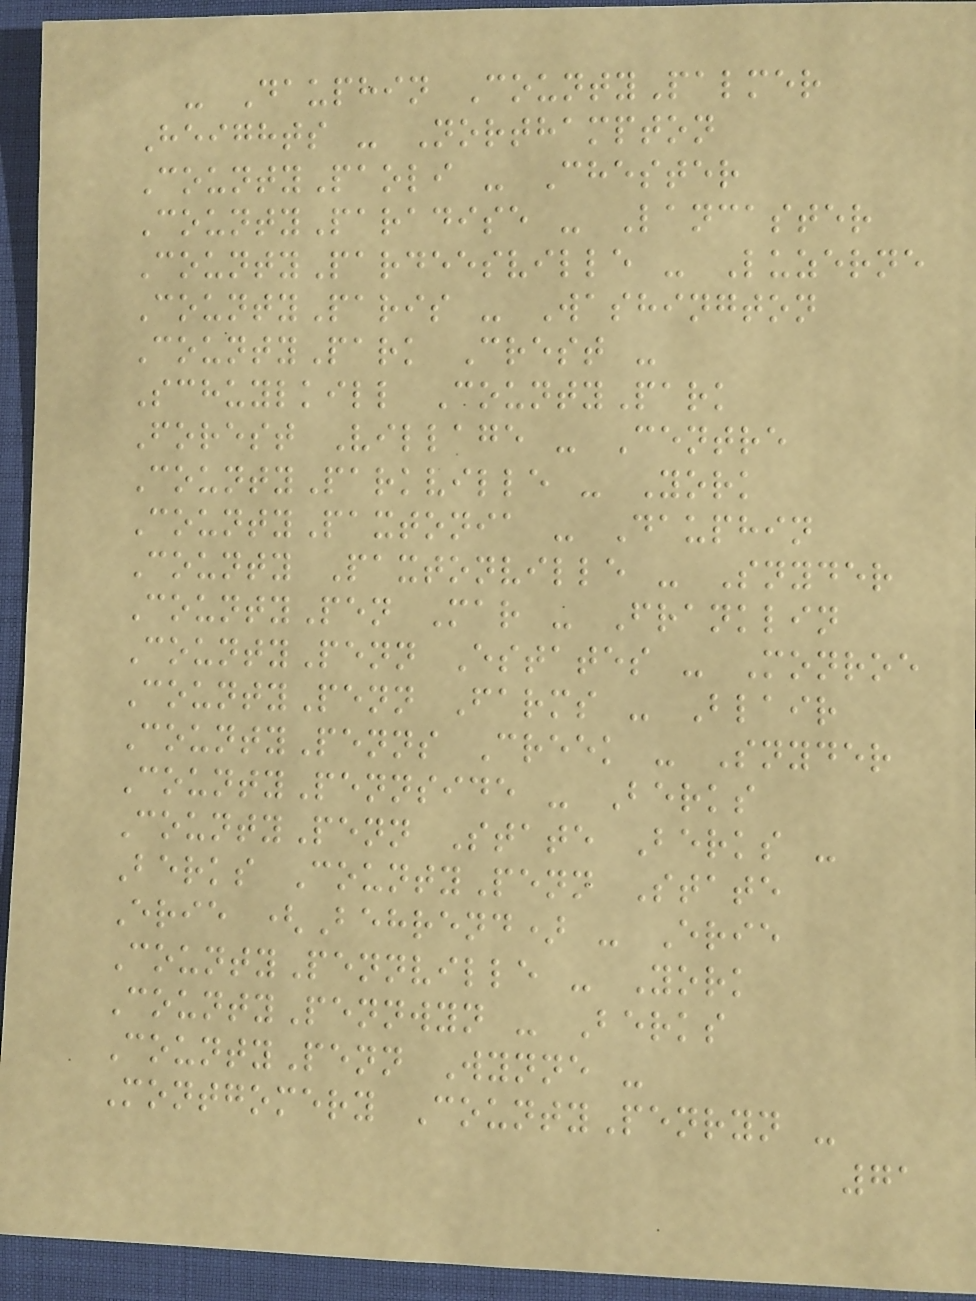- Dauphin CountyPalmer
Heights - Northampton
CountyPaoli - Chester
CountyParadise - Lancaster
CountyPardeesville - Luzerne
CountyParis - Washington
CountyPark Crest -
Schuylkill CountyPark
Forest Village - Centre
CountyParkville - York
CountyPaxtonia - Dauphin
County Paxtonville - Snyder
CountyPen Mar - Franklin
CountyPenn Estates - Monroe
CountyPenn Farms - Blair
CountyPenns Creek - Snyder
CountyPennside - Berks
CountyPenn State Berks -
Berks CountyPenn State
Erie (Behrend) - Erie
CountyPennville - York
CountyPennwyn - Berks
CountyPenn Wynne -
Montgomery CountyPenryn -
71
